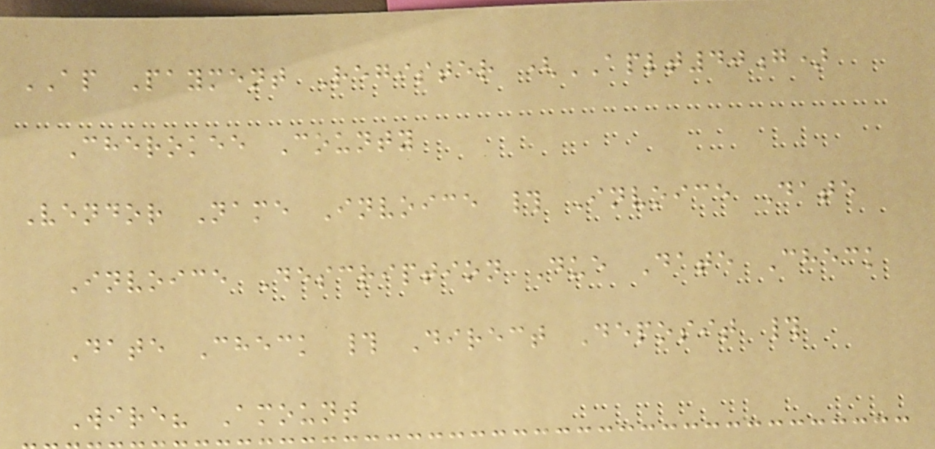AP Payment Register (APLT40g)
Cherokee County
Vendor Name Invoice # Invoice Date
Invoice Description Due Date Check
Date Check # Direct Deposit #
Wire? Amount
